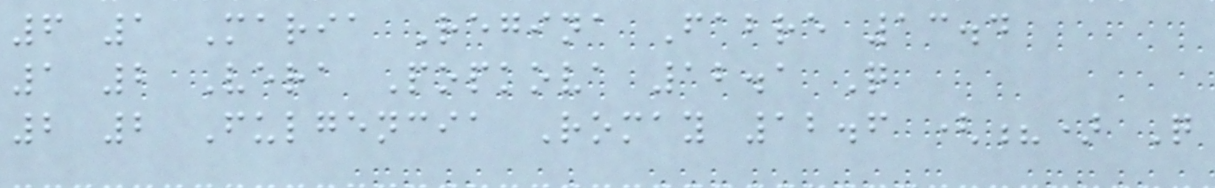6 1 Maria Regina Fabre 13.4
1 2 Vera Popkova 12.1 Q
2 2 Fulgencia Romay 12.6 (?) Q
